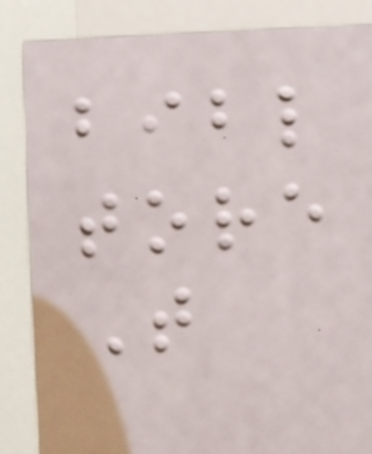bibl
tore
T
